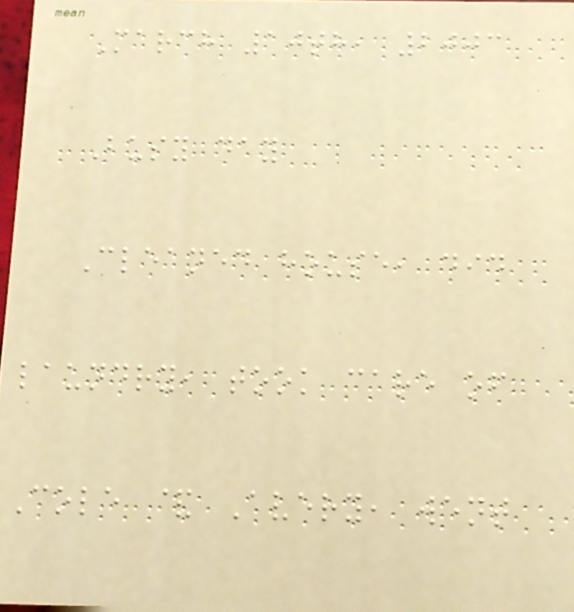March 10th, 2003
Busy day
Cleaned house, did
laundry, took care of
Cole & Avery, went
